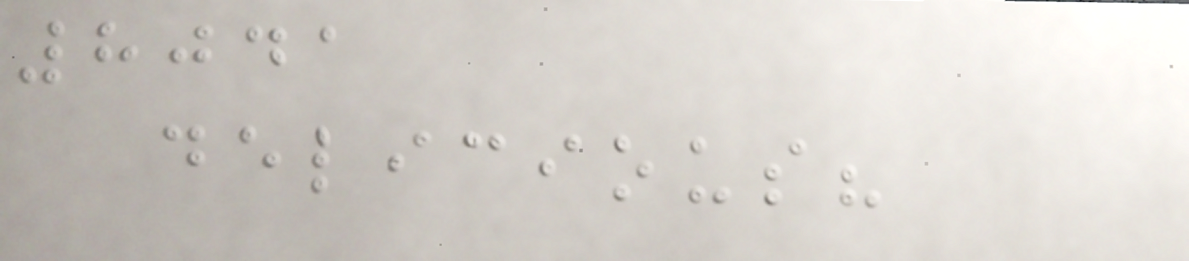8041
delicious?
